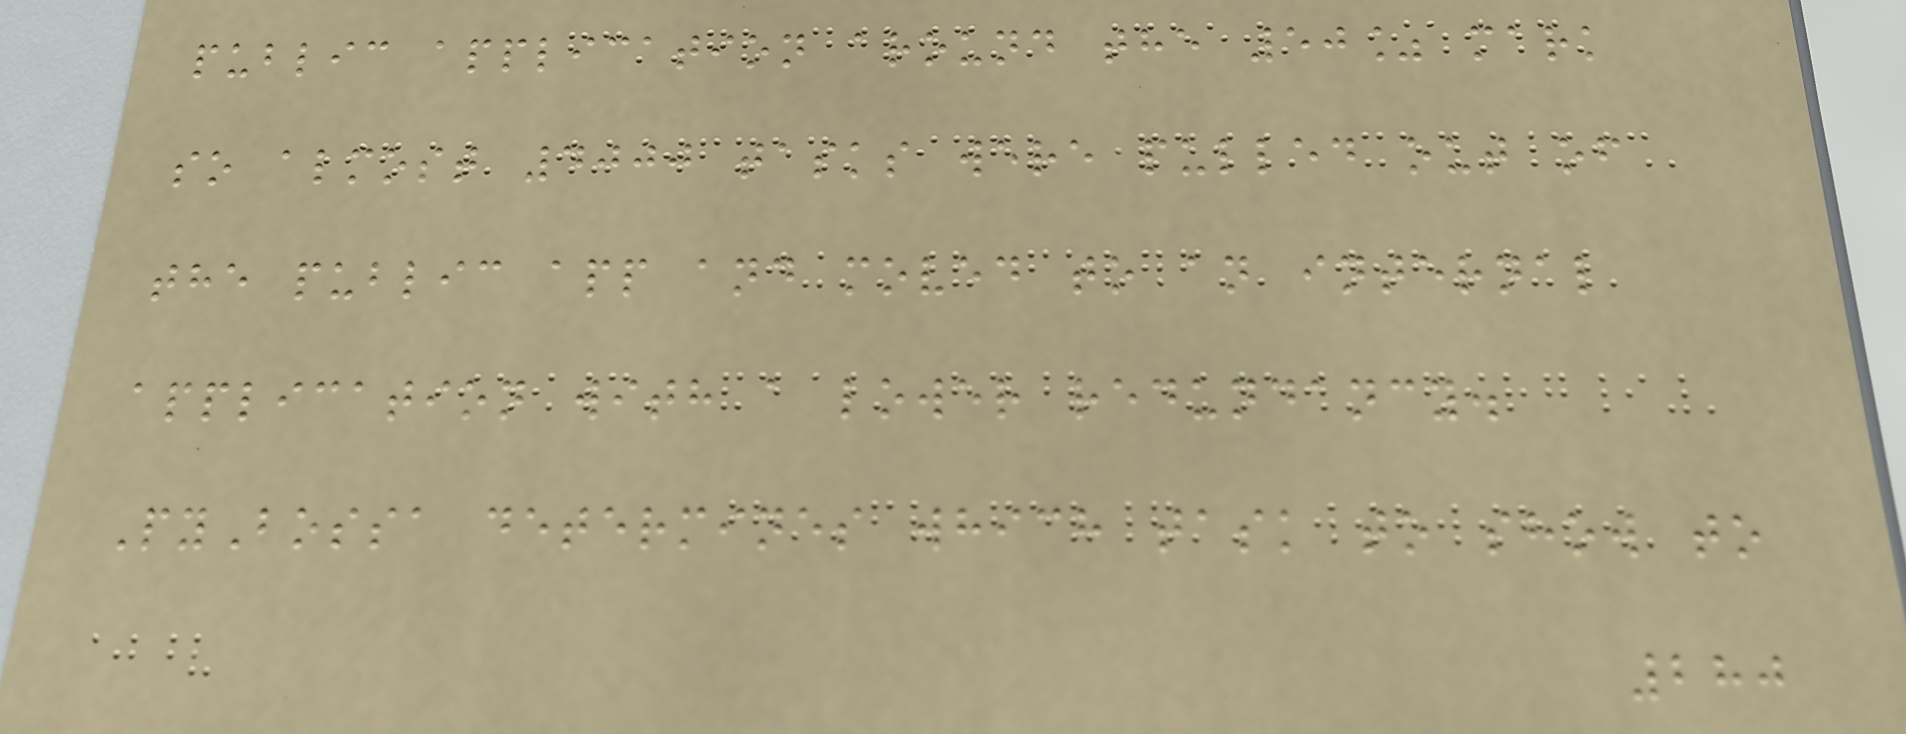public application around the 50% mark
so almost 4000 tasks were pulled out of
the public app and moved to an internal
application with a lower redundancy.
PyBossa determines which task to show to
280
